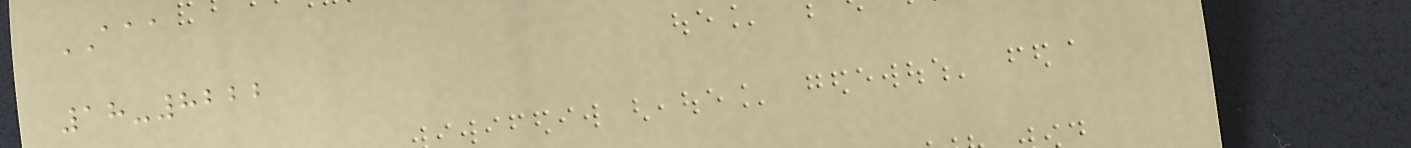AAA
18-8222
